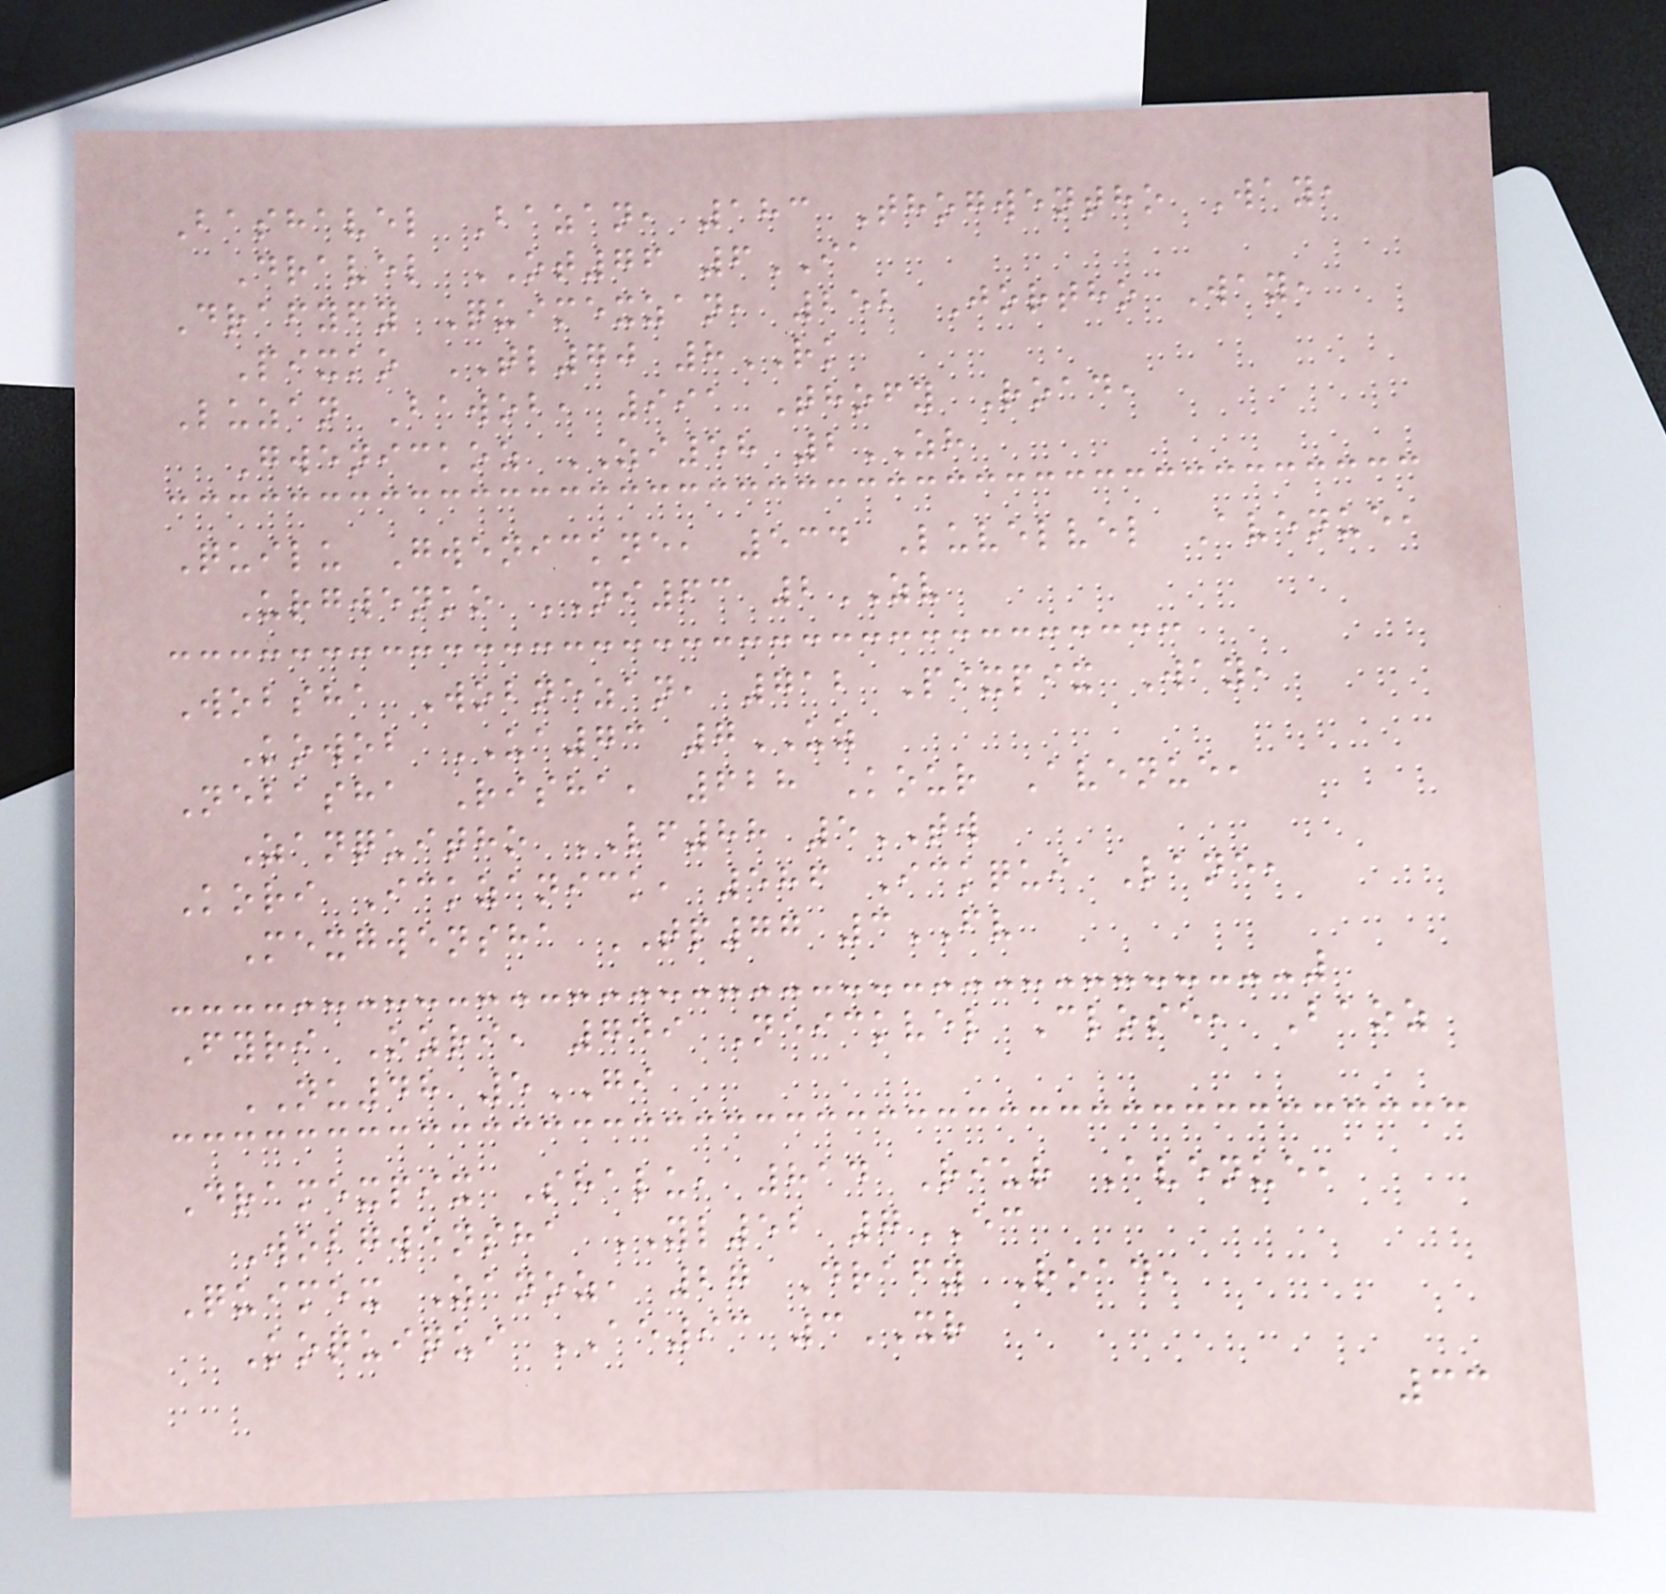Bashavel Bazan, 183 Thogwentho Way,
Dravel OT76 6IA
Drafyfy Quimexzan, 252 Jortho Way,
Pixko TL70 8RK
Luzan Bawob, 991 Thofy Road,
Gwenickoz ZI58 2ZH
Quilu Gwenickne, 534 Luvelvel Avenue,
Urgwenko NI63 2ZV
Wobsha Wobnezan, 712 Pixpix Way,
Kowob UA73 7UZ
Nebasha Risha, 628 Kour Avenue,
Zanquitho LF88 5TW
Kori Ickzanick, 586 Ickqui Lane,
Mexgwensha TP77 3FV
Fyri Ozri, 749 Neickvel Close, Baoz
NU48 5GI
Dramexpix Shalu, 814 Riur Avenue,
Wobgwensha YL52 7EC
Quimex Zanoz, 27 Drafy Road,
Koquiqui AE93 3XR
33
